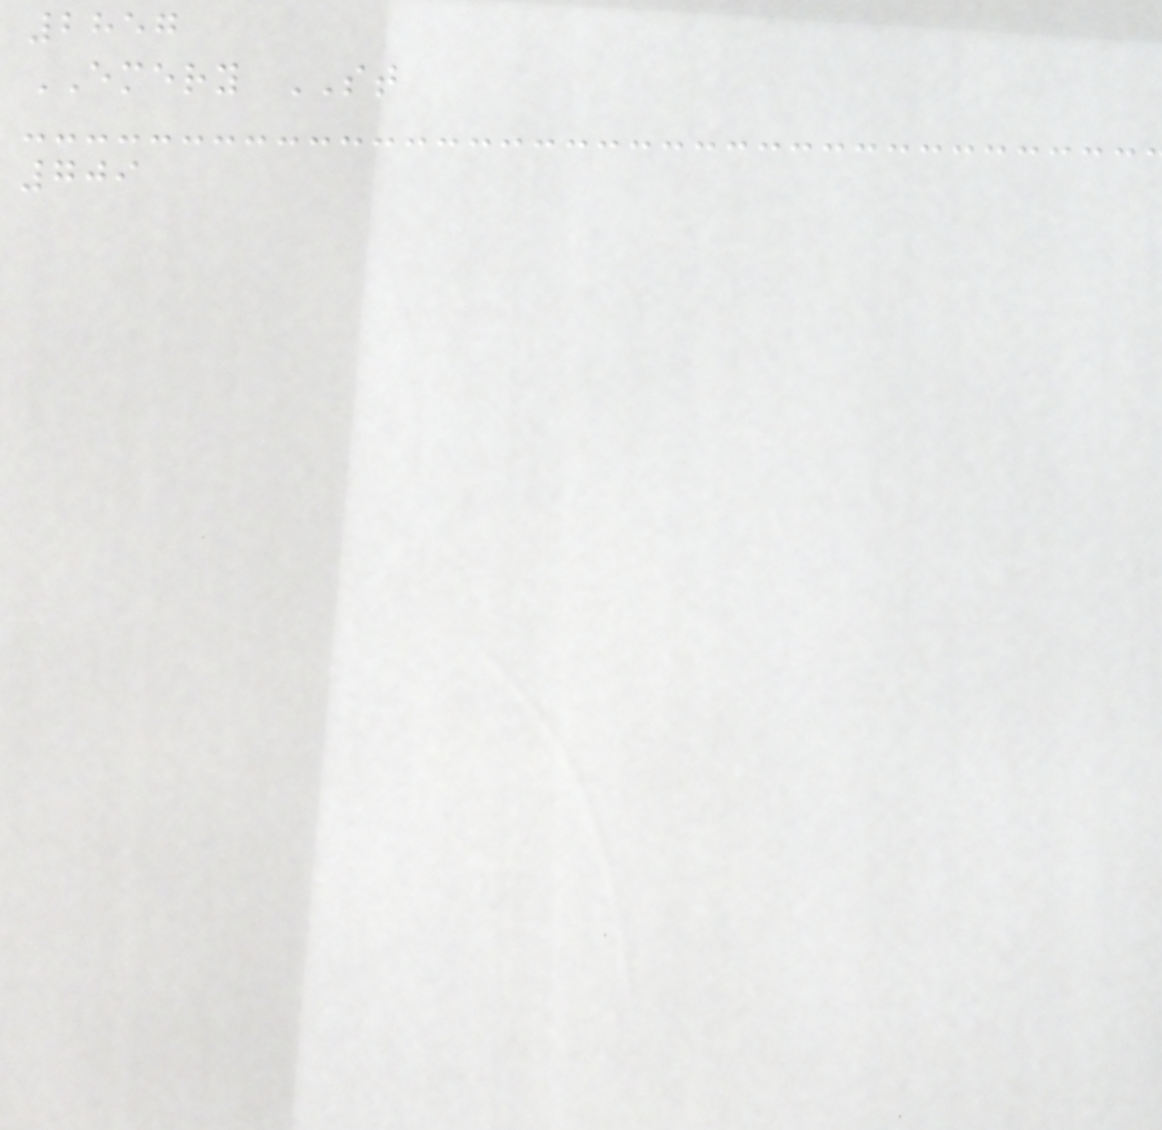2857
EMERY ST
709
